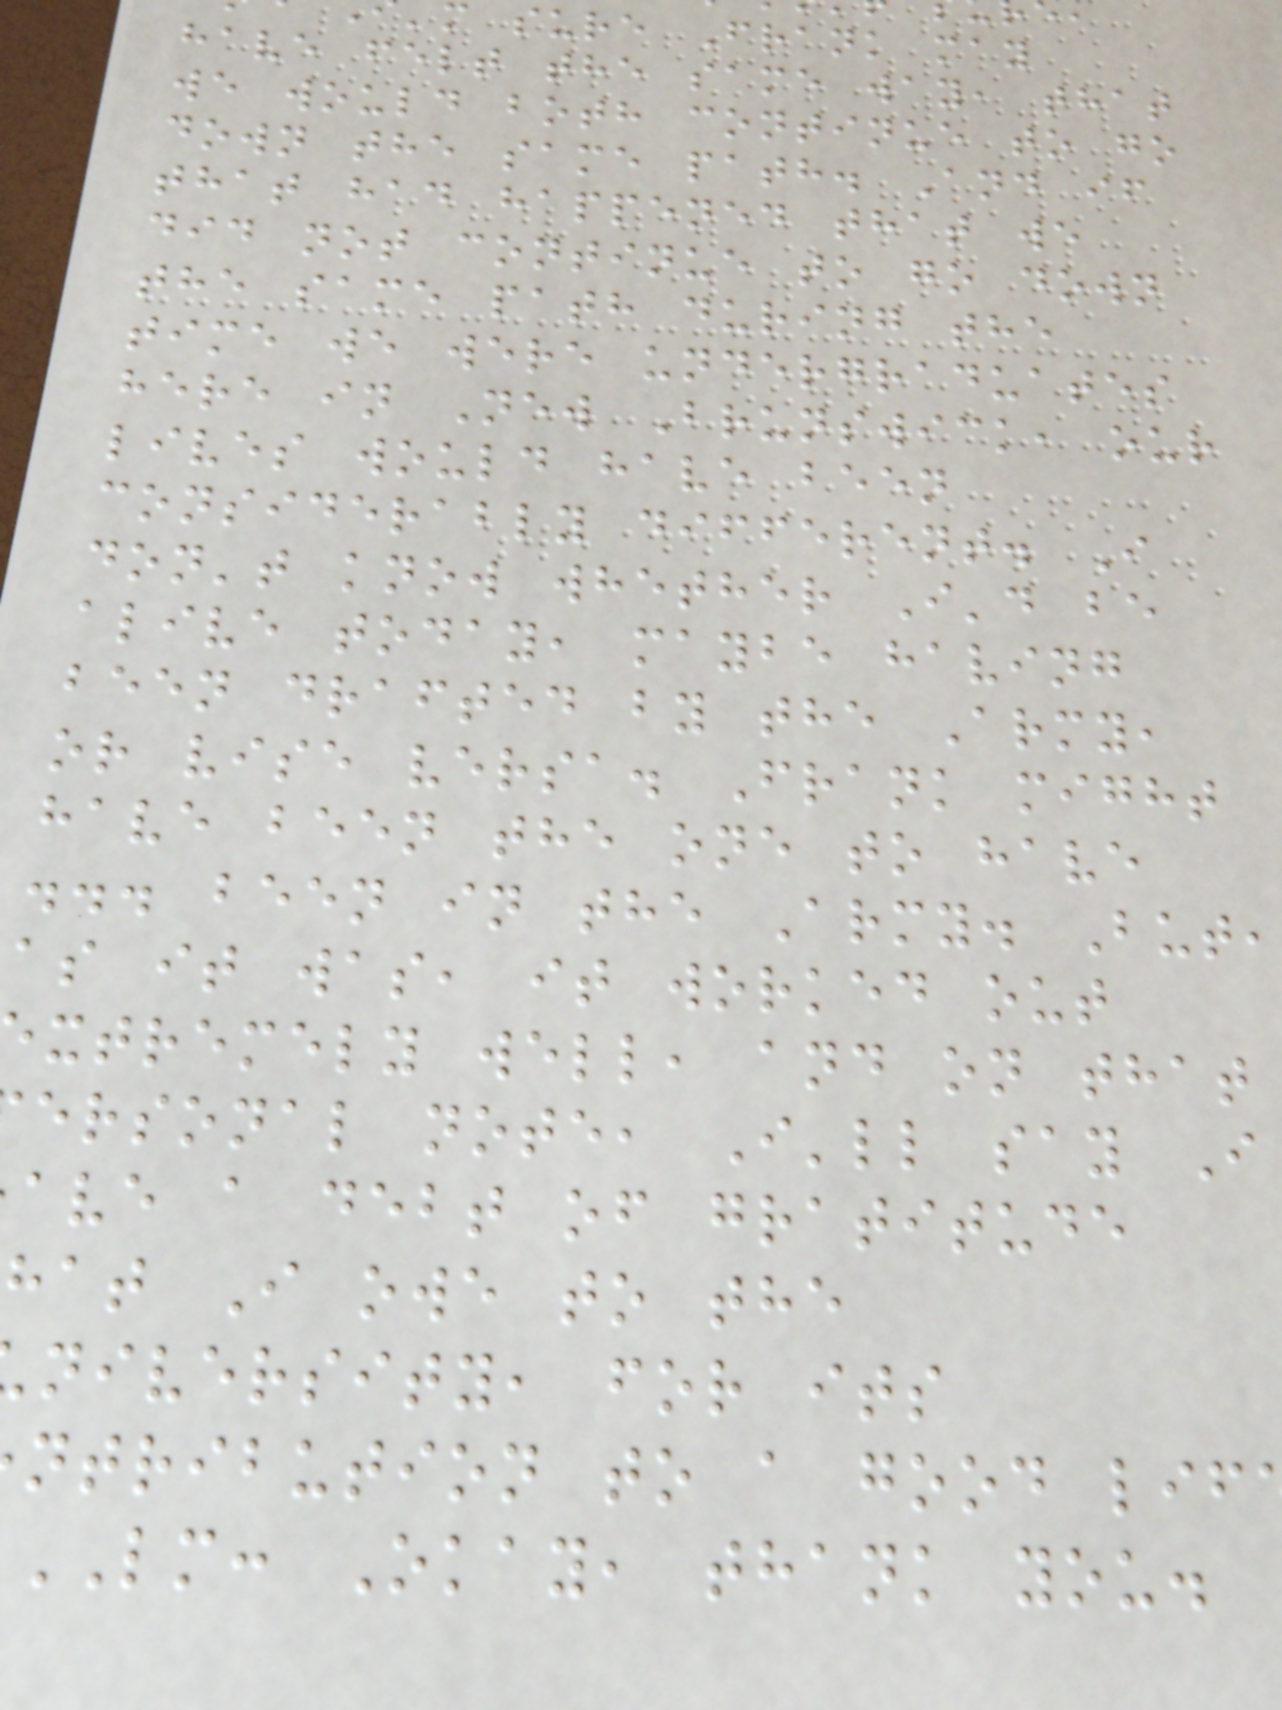m sure Frank may
have felt the same way, that
we would both continue to go
down the same path. And if
that had happened that we
did not continue to go down
the same path during the
time we were undergraduates
here in New Brunswick, our
lives would have been
considerably different. I
don't know whether I'd be
alive today, maybe having
been drafted by the Army,
or vise versa. Frank might
have been the one to have
... been in the Army. But,
as it was, it worked out
xtremely well, and on that
ersonal note, I'll say I
ave a debt of gratitude
hat I owe to the
niversity, for its
ntribution to a good lif
LM: Okay, thank you.
